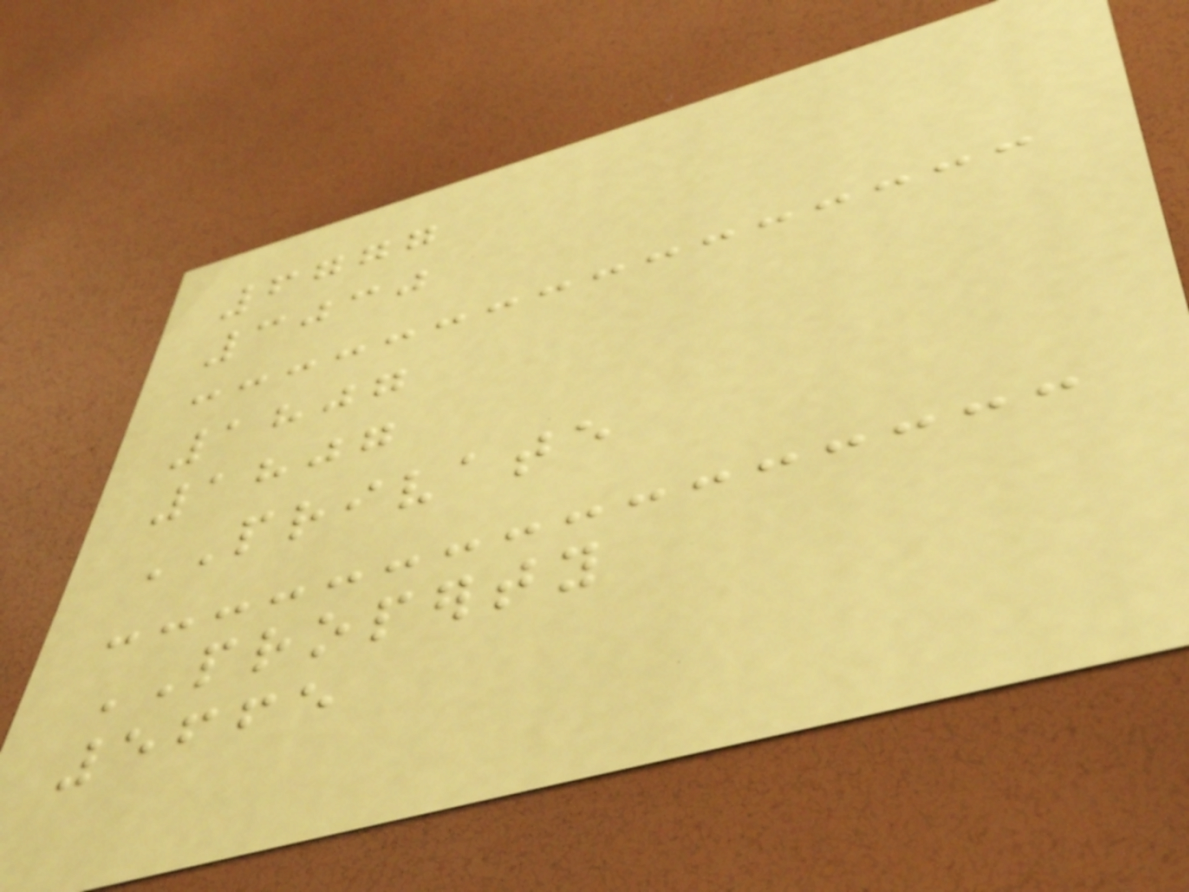6777
3030
1807
1807
PRIVATE
PROPERTY
5665
